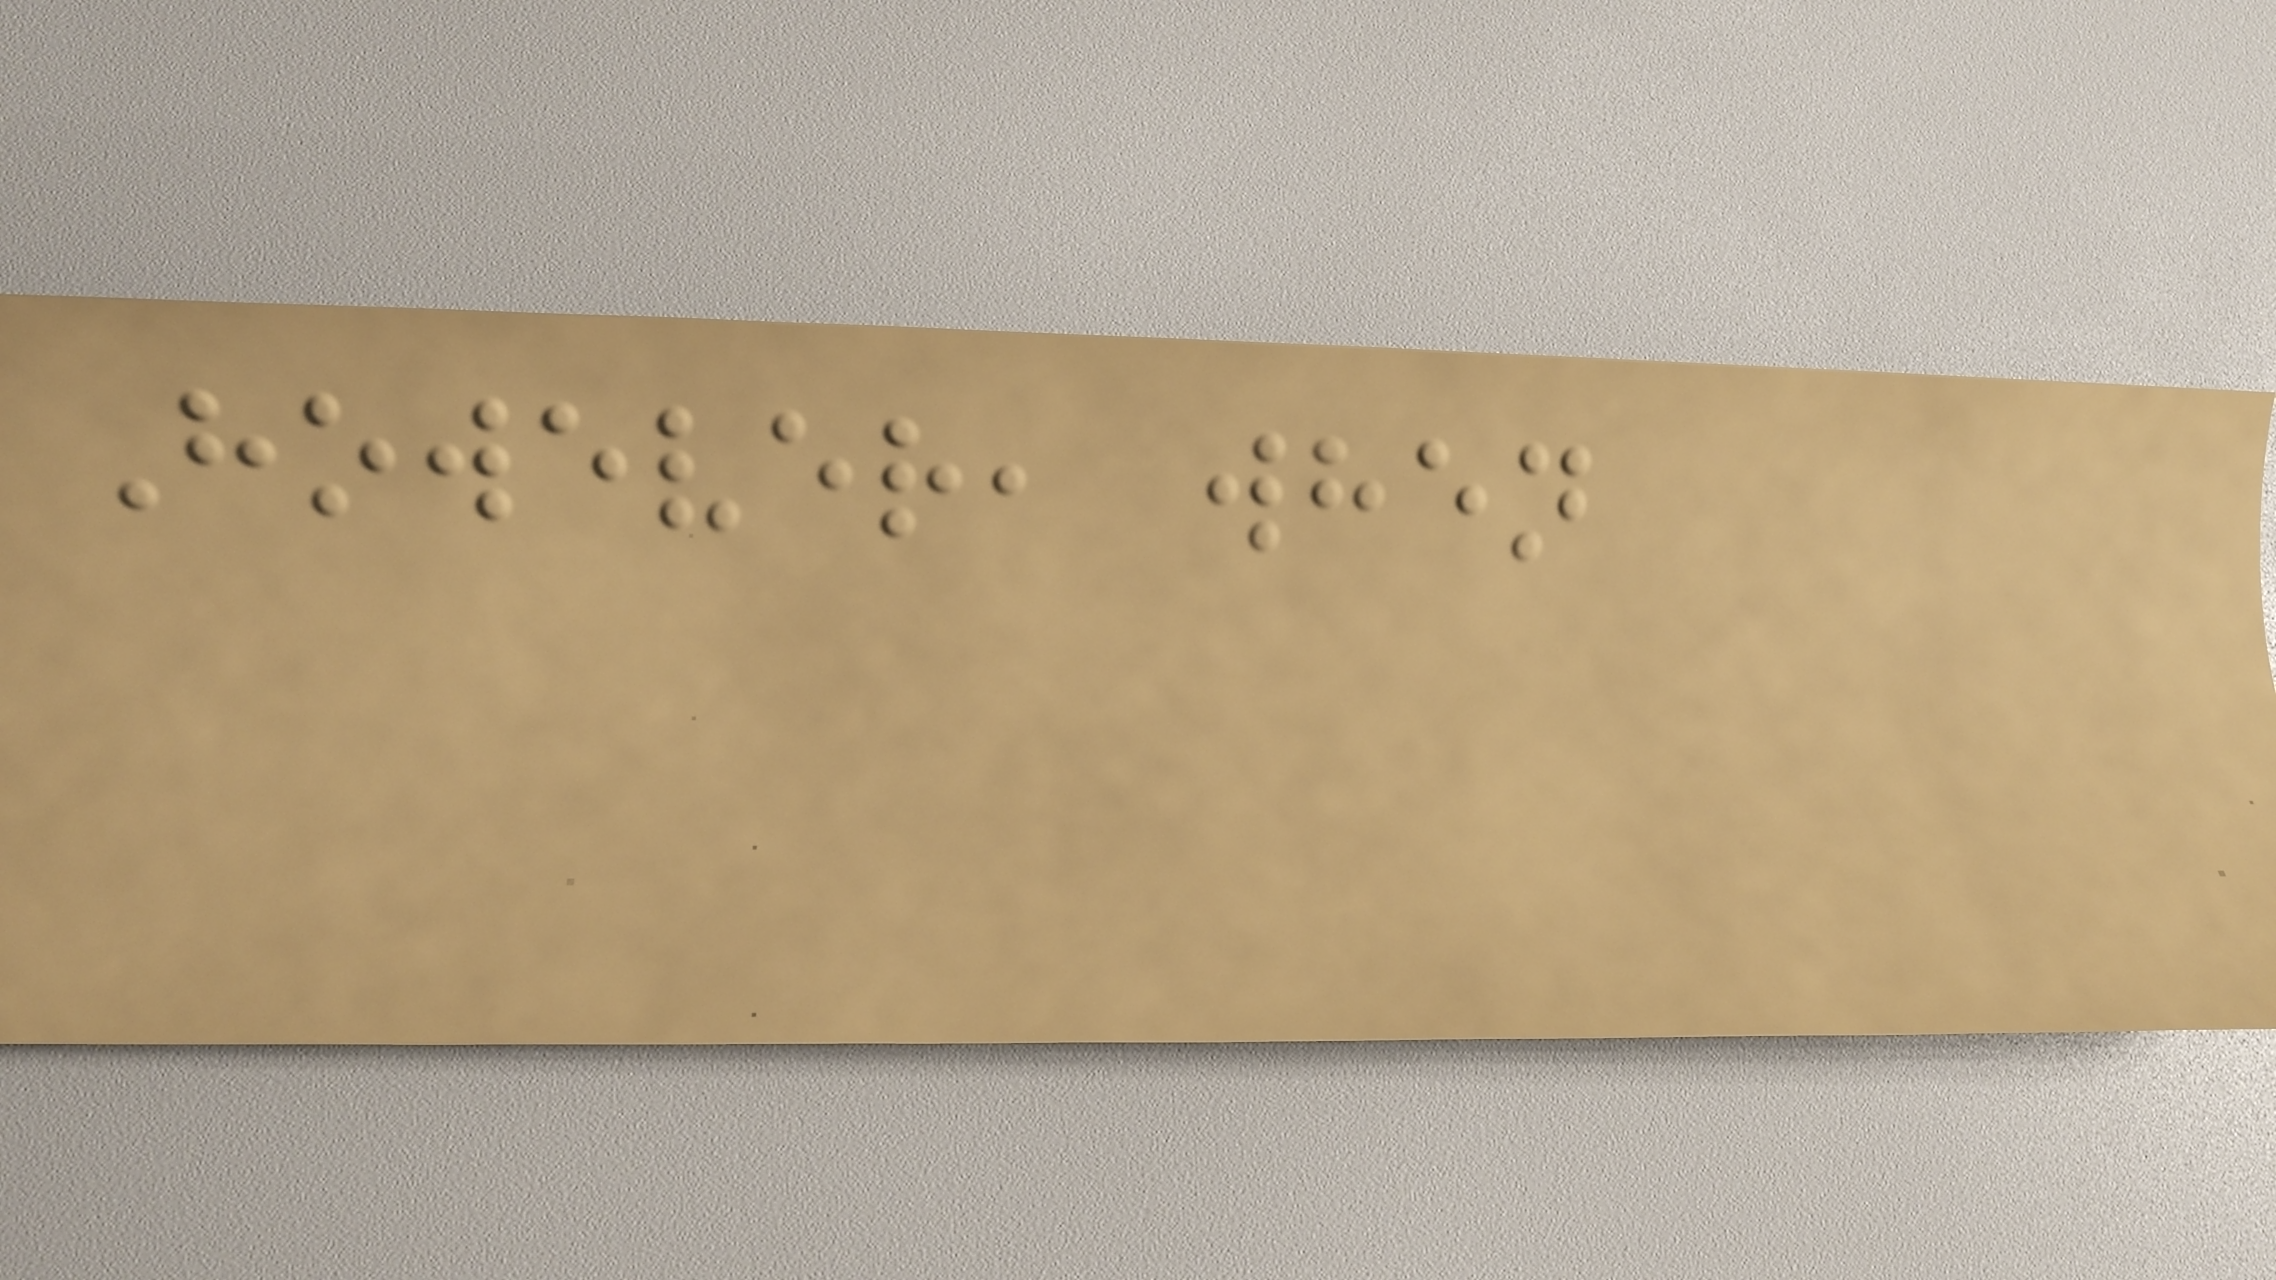However, when
